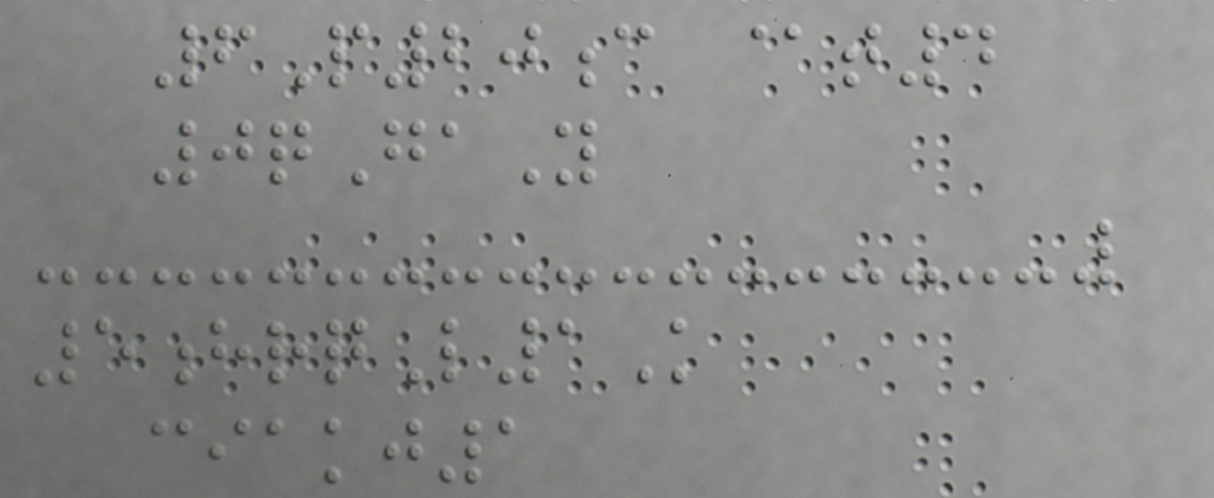6P20c @t4
0qGaY
5hrqL1K
ciakj1
